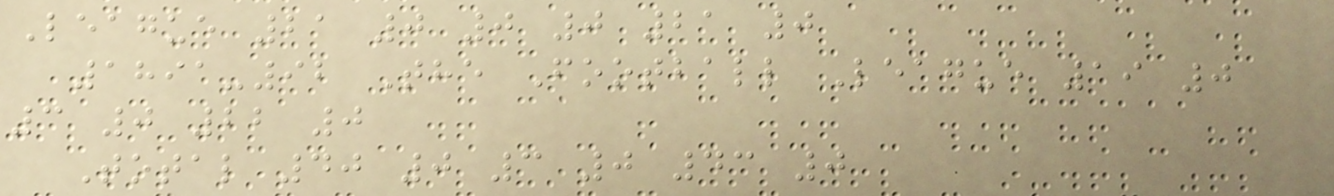League 21 0 0 0 21 0
1891-92 The Football League 19 0
3 0 22 0
Total 40 0 3 0 43 0
